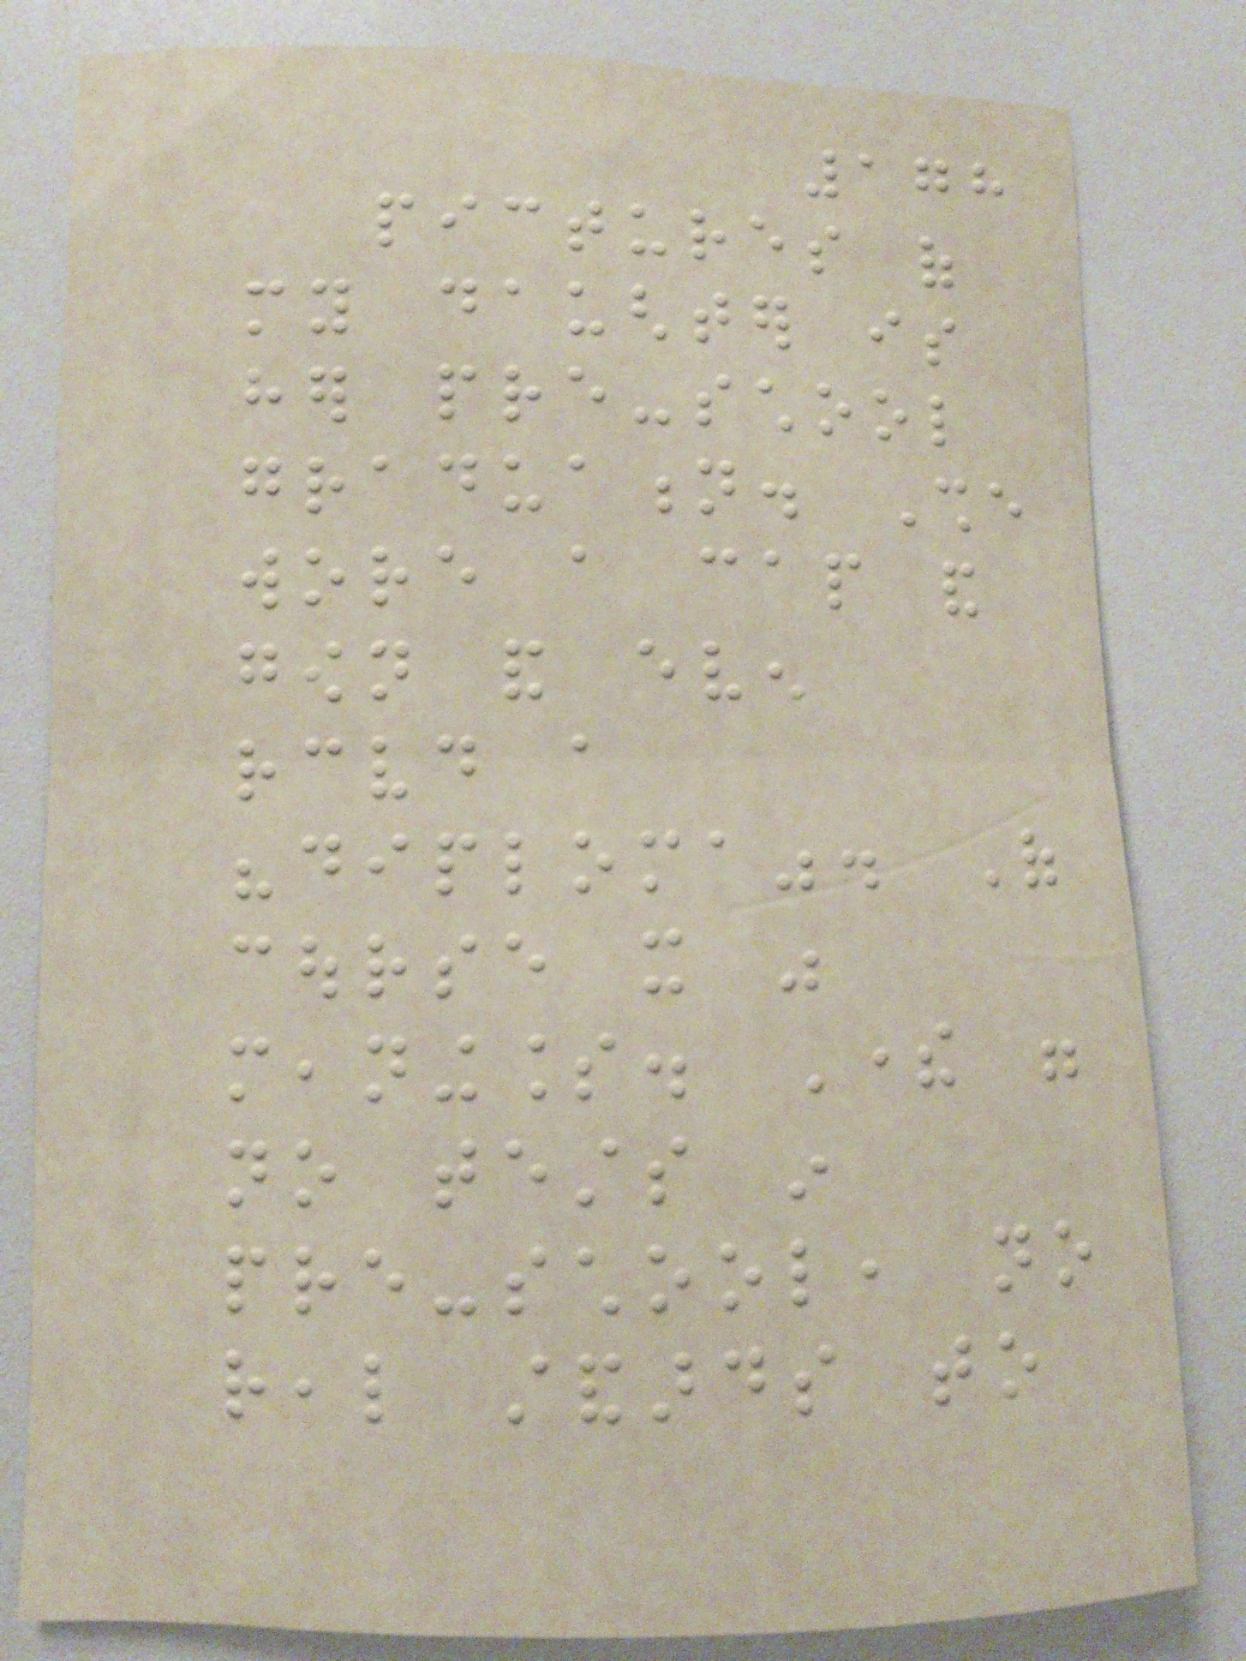178
pictures of
my daughter is
her pre-school
graduation. She
wore a cap and
gown and even
received a
"diploma". Of
course it was
meaningless. There were
no tests in
pre-school, no
real standards to
